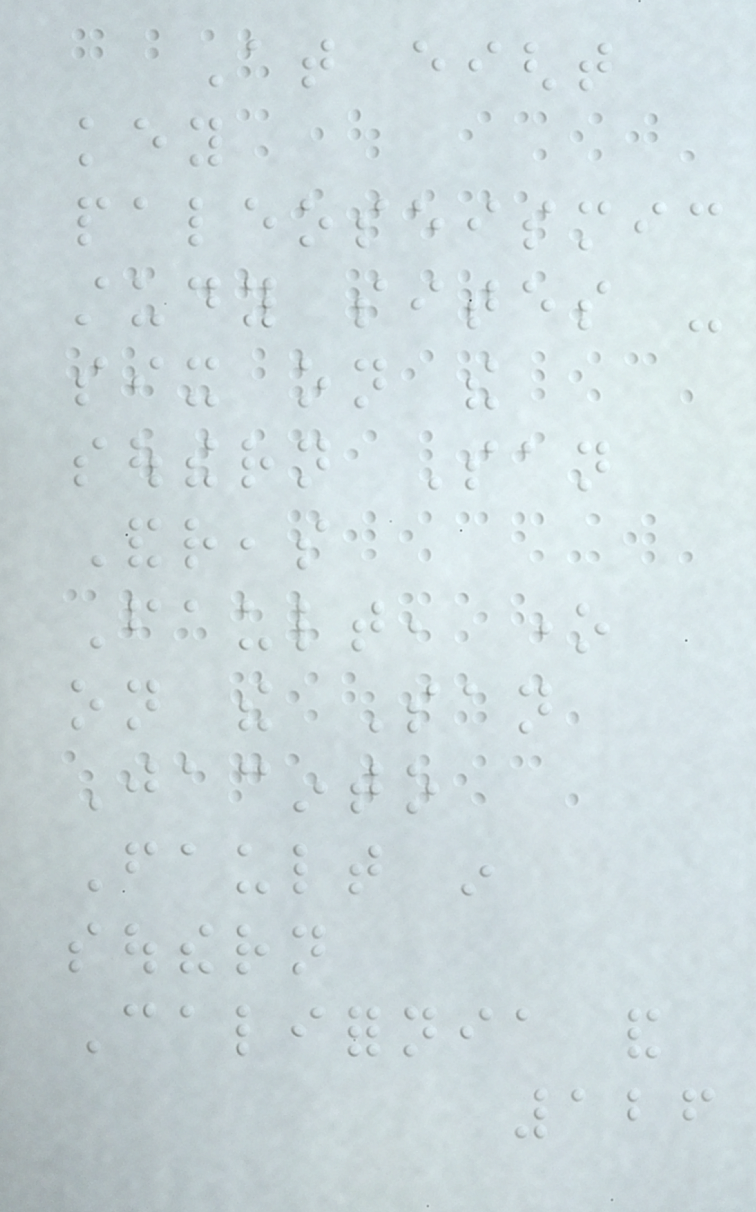At eight
key
paleoseismic
study sites -
six on the
southern San
Andreas
Fault, one
on the San
Jacinto
Fault in
southern
California and
126
